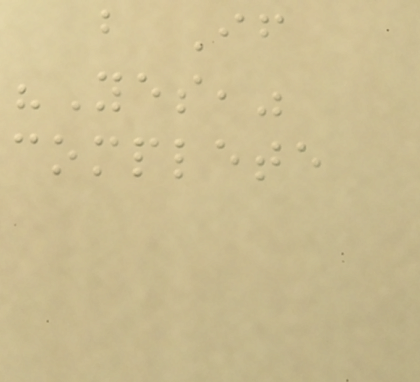b If
"Yes,"
complete
